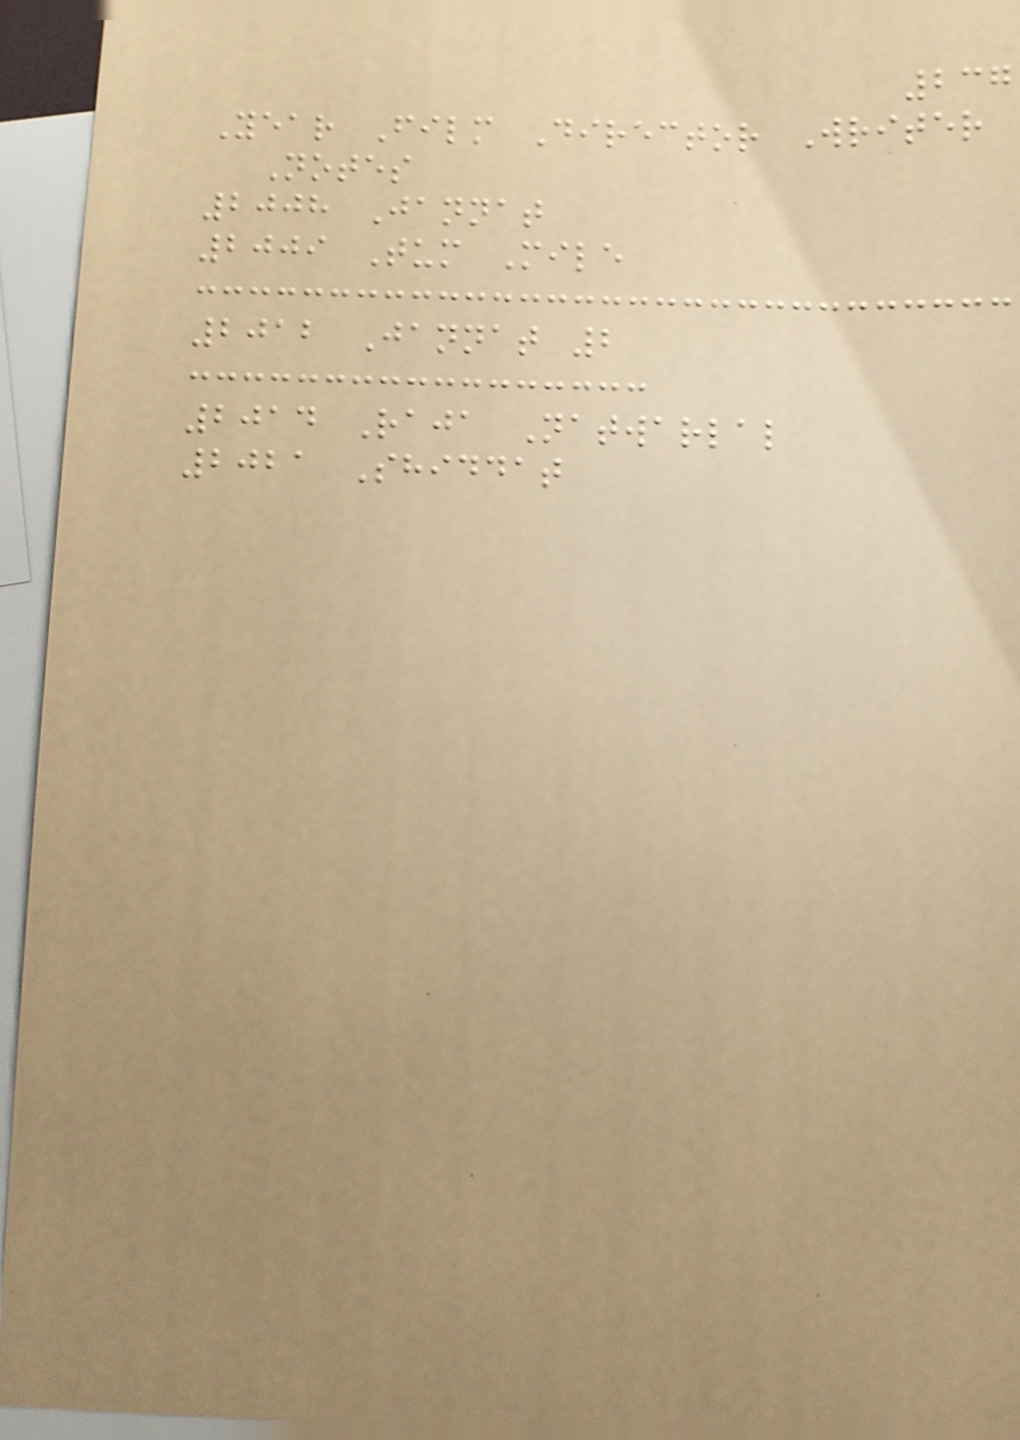237
Year Film Director Writer
Notes
2008 Jannat
2009 Tum Mile
2012 Jannat 2
2014 Raja Natwarlal
2021 Shiddat
